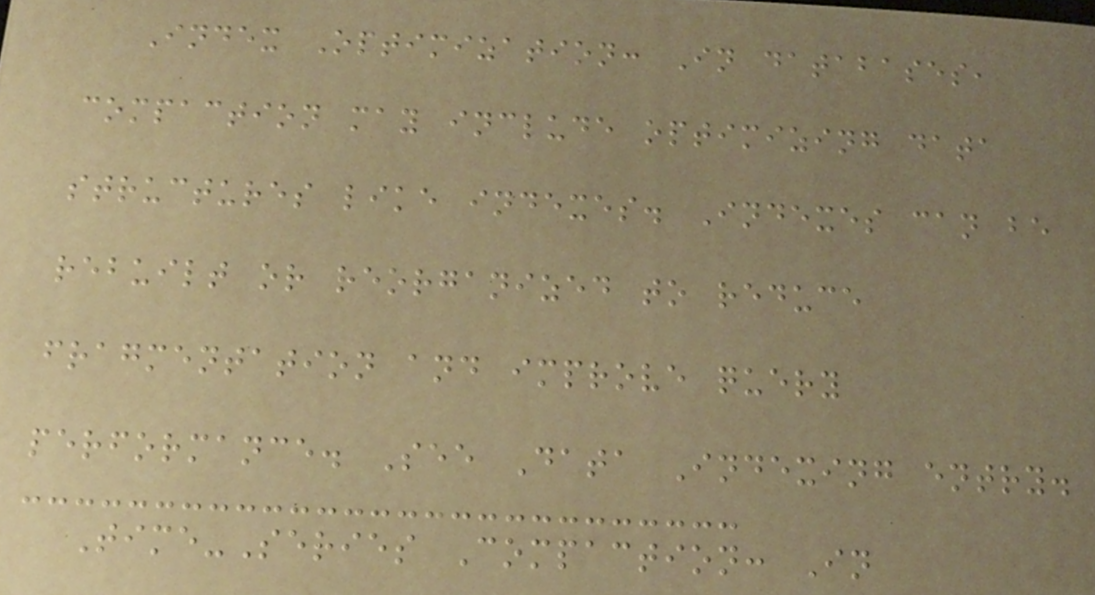Index Optimization: In databases,
compaction may include optimizing data
structures like indexes. Indexes can be
rebuilt or reorganized to reduce
fragmentation and improve query
performance. See Data Indexing entry.
Time-Series Compaction: In
